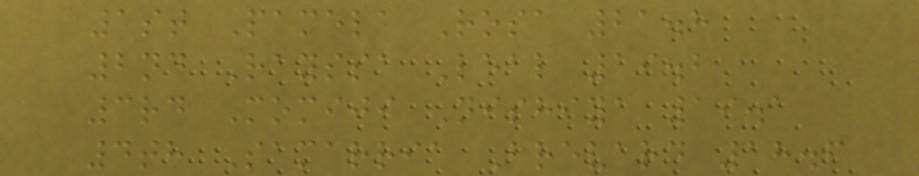1st Pamela Rosa 21.8
2nd Rayssa Leal 19.2
3rd Momiji Nishiya 19.1
4th Samarria Brevard 18.6
